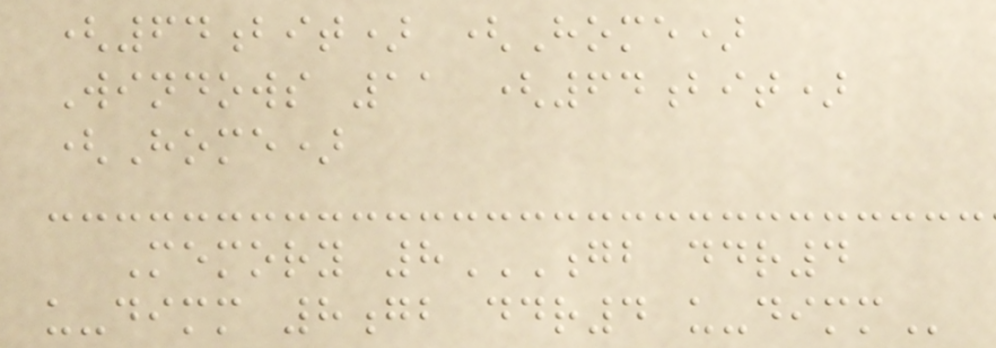(64bit) (Home)
Windows 11 (64bit)
(Home)
Memory 8GB DDR4
U-DIMM 8GB DDR4 U-DIMM
